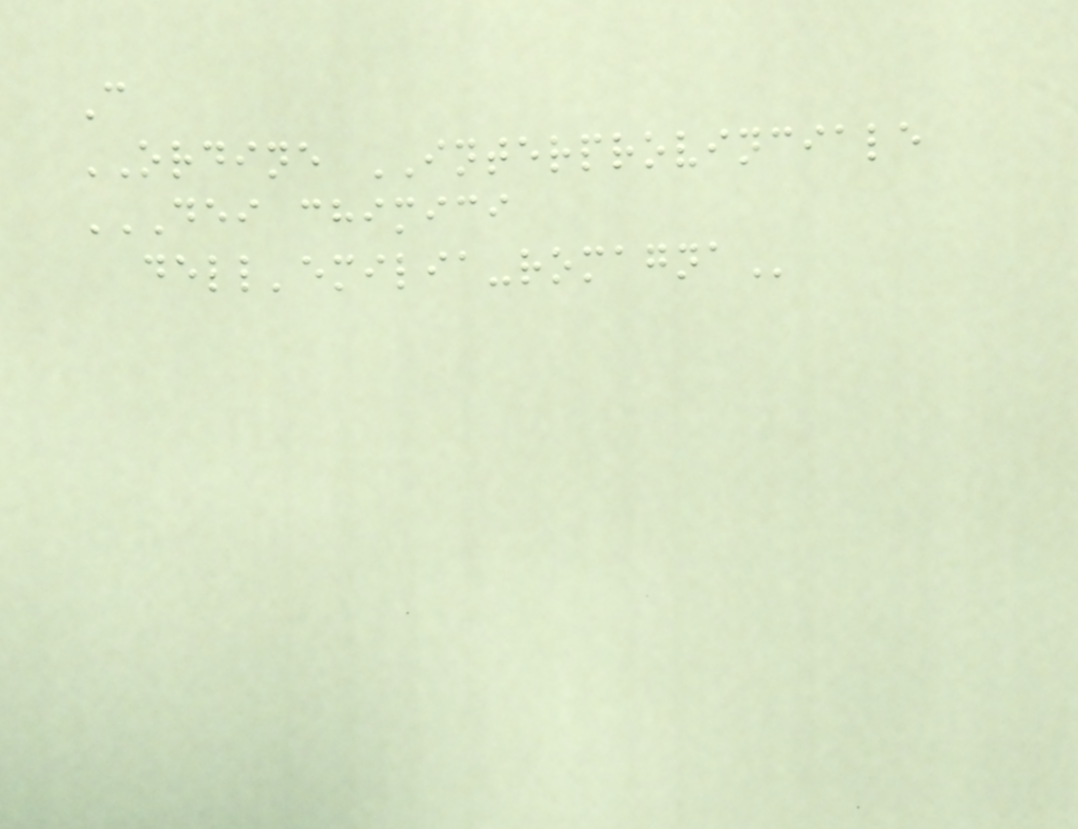C
ORDINE INTERPROVINCIALE
DEI CHIMICI
DELL'EMILIA-ROMAGNA
